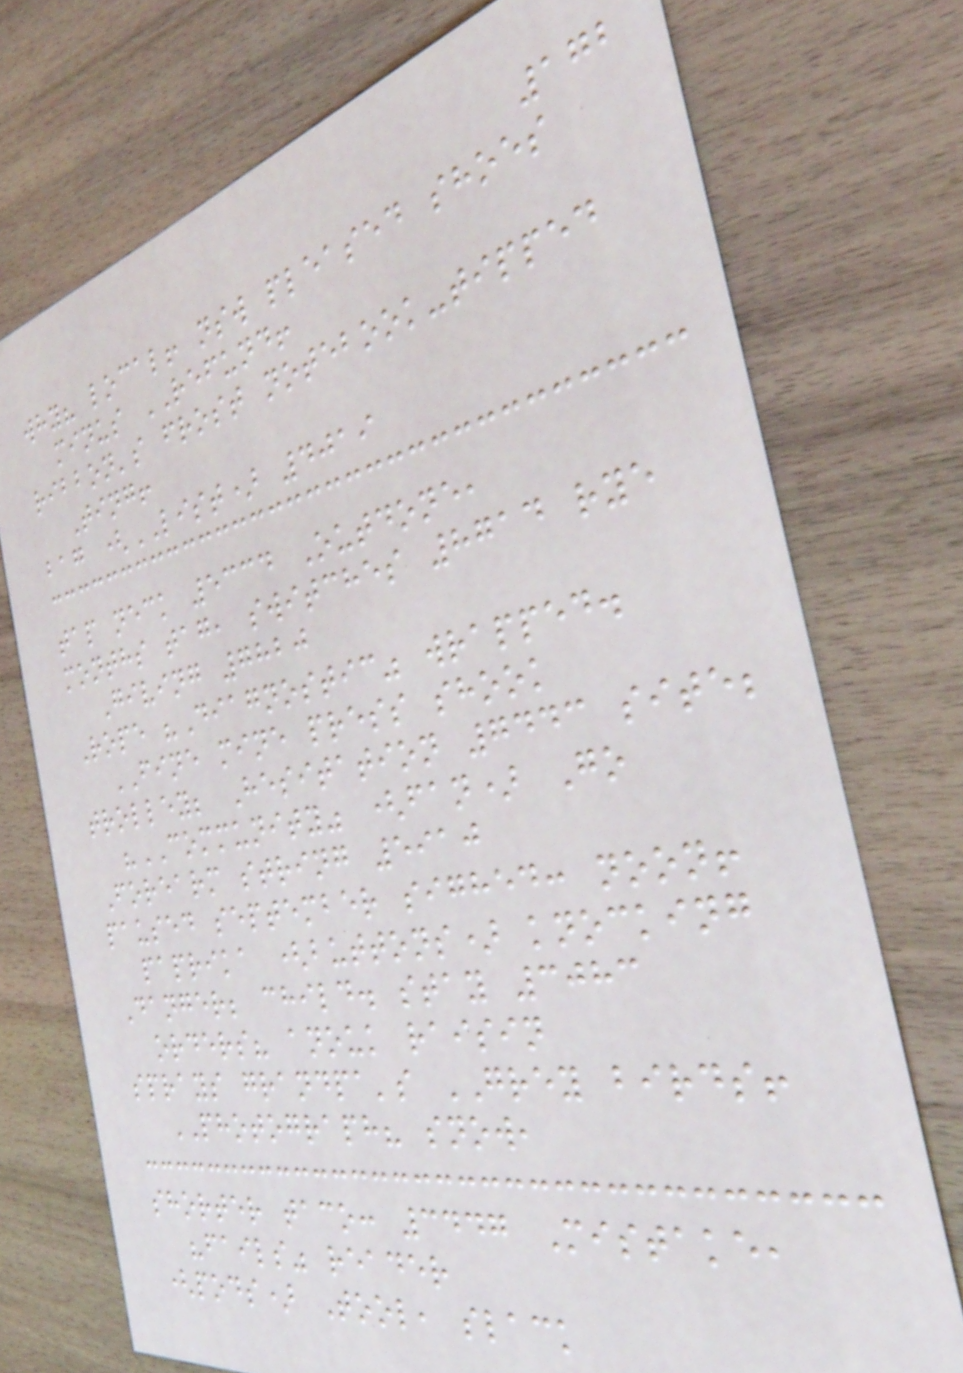172
why? local! nsw pleased shoes
minus REFUND!
ribbon's frost notebook-tipped
Ting!
bag (LIST) 4019
tap neck 5334 Outdone,
months tag, switches 8714 rye
Giving 7820
Rope "Diagnostic" wrapped.
FINE mine press shook
trolley; Hesitation 7443 site;
"COMMUNITY" (fan) Go
Forearm string 5910
paused september sighed: noon!
paprika (buttons) knocking
Danger; child. stay 3083
orders? anouk raisin
sprays grandpa's GREY birds!
PHOTOGRAPH? snow,
shorter taco: 3447 Mistake,
"fails" reader
(pods) Tool, slack
